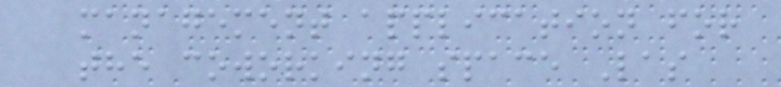management application for
the coworking space Las
